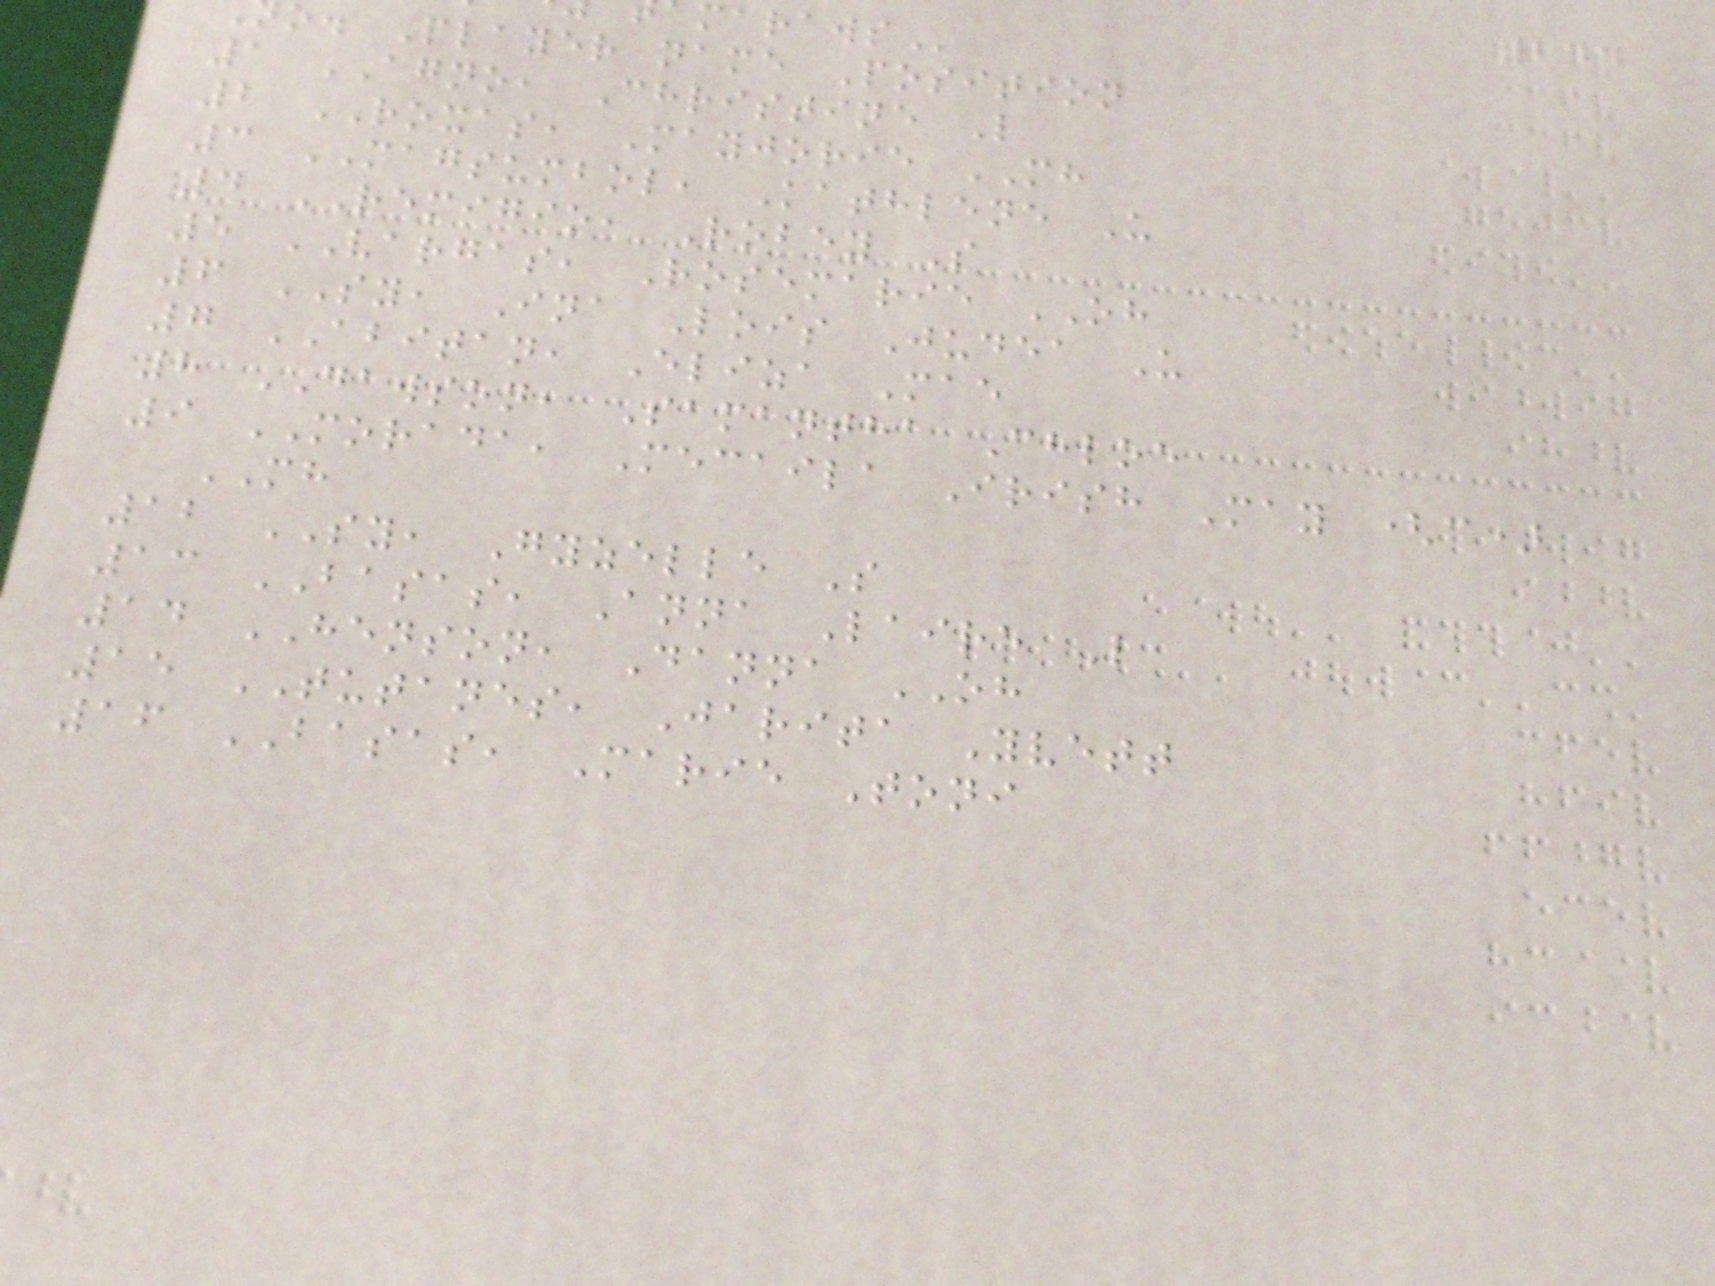244
o. Player name Position
1 AGNO, Christine L
2 ROXAS, Mayjorie MH
3 MAGSUMBOL, Kathlene U
4 REMIGIO, Robey S
5 VARGAS, Rosemarie OH
6 SY, Ina Lois Judea U
7 ABITAN, Eliza Mae
8 DAWSON, Samantha Chloe
9 MORADA, Mecaila Irish May (c)
MH
12 SY, Gyzelle S
13 BASAS, Anna Laire L
14 HENSON, Danna OH
15 TUTANES, Jarita Yvett
16 BASAS, Marie Toni
